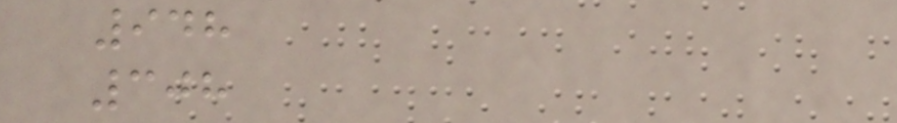948
308
